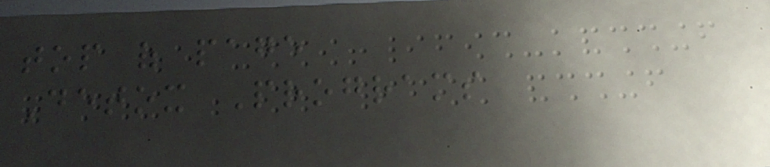top of page
Detox Programs
